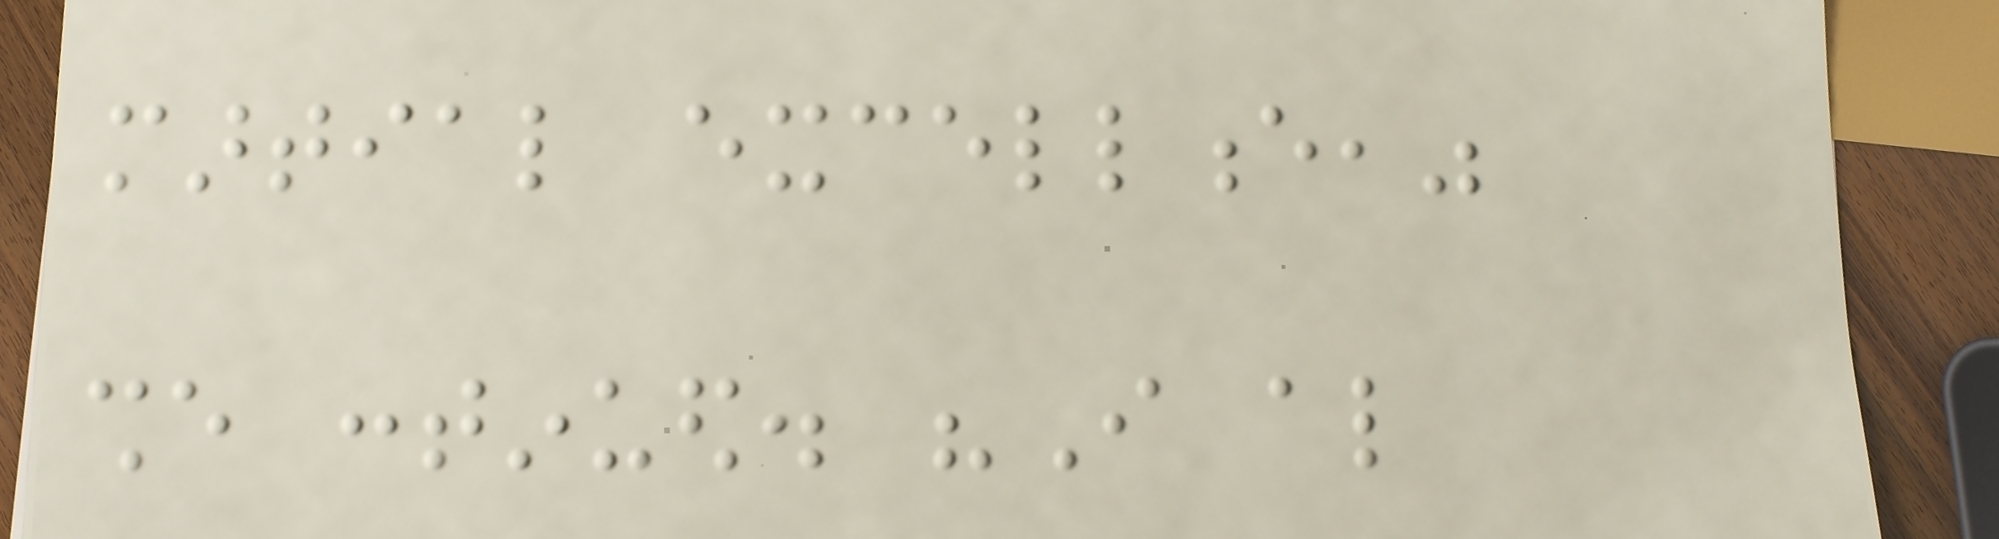martial excellence,"
she continued. "I also
